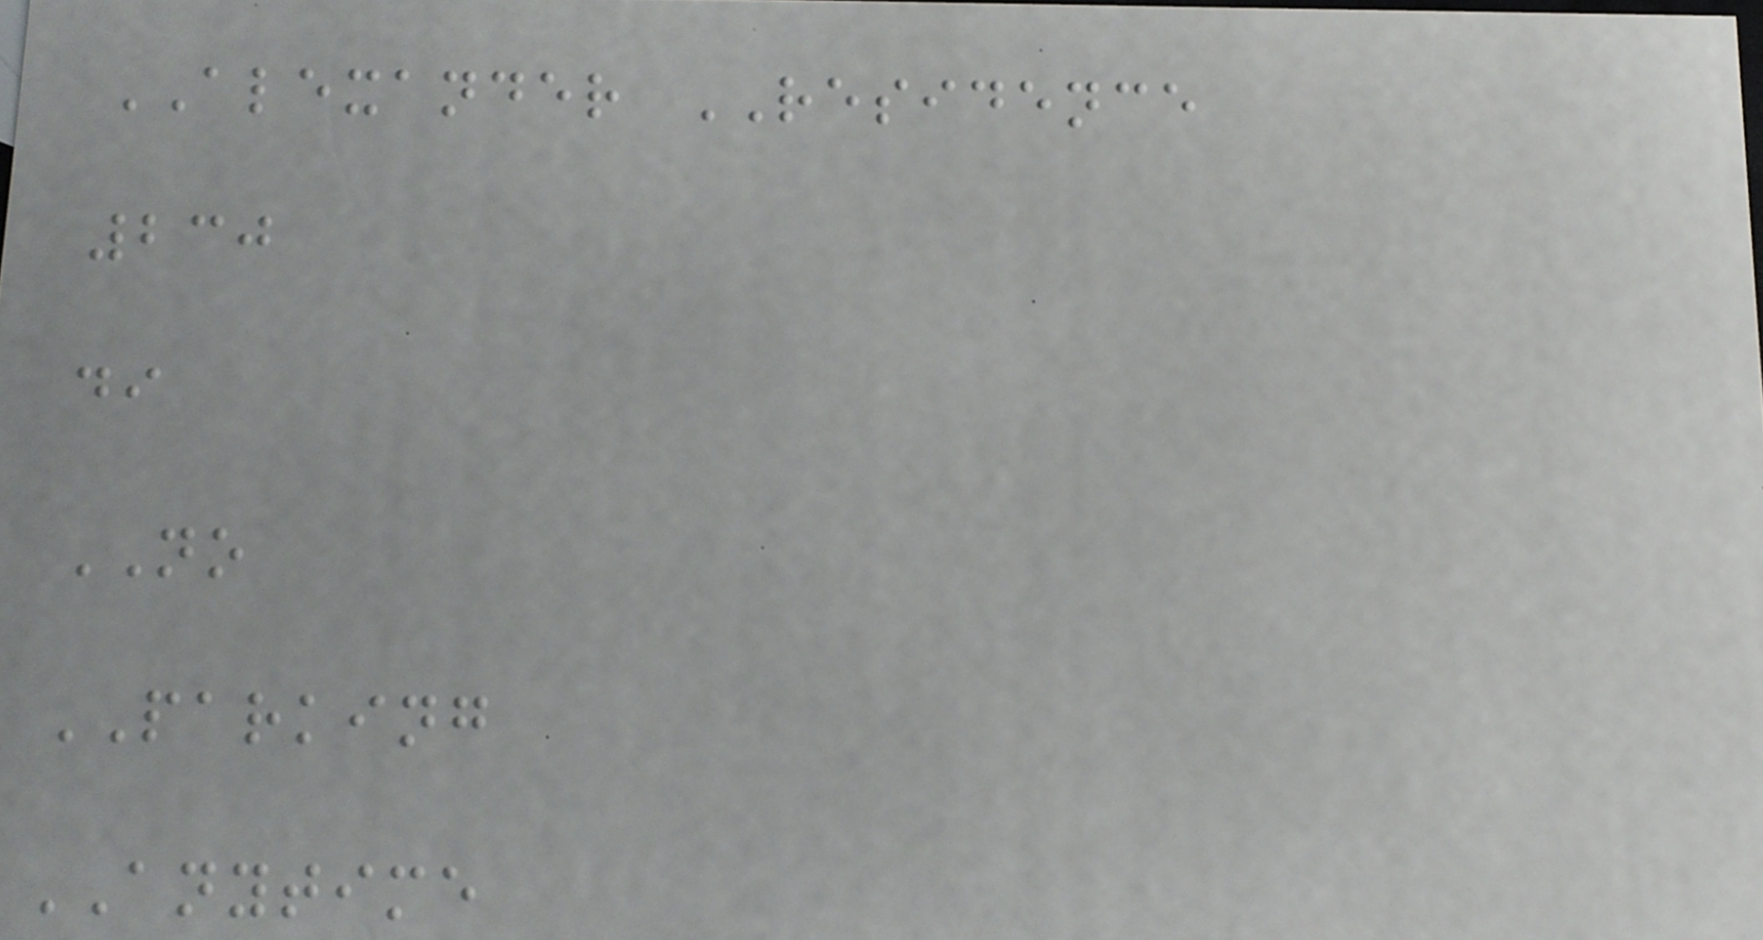ALEXANDER RESIDENCE
230
di
NO
PARKING
ANYTIME
